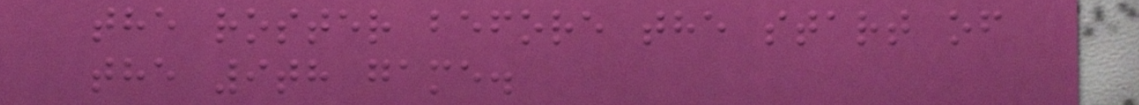the roster before the start of
the 9th game.
